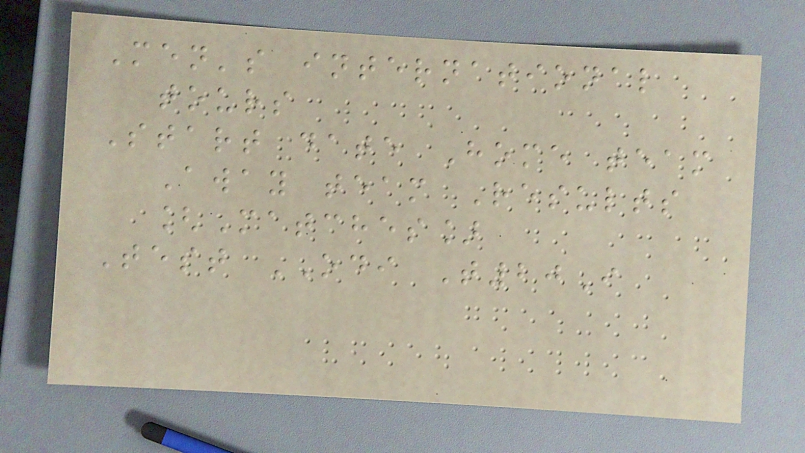Men's international
tours
Start date Home team
Away team Results
[Matches]
Test ODI T20I
